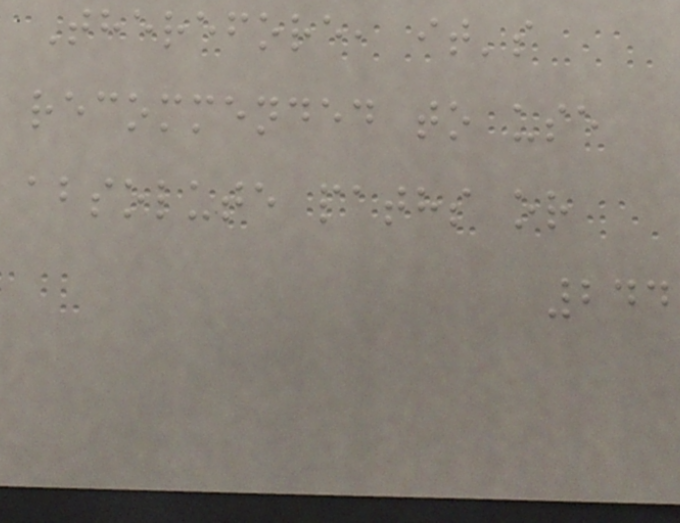Therefore, it's
recommended to use
absolute paths or
244
